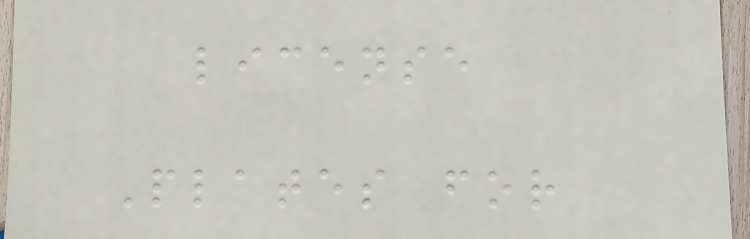license
Plates for
